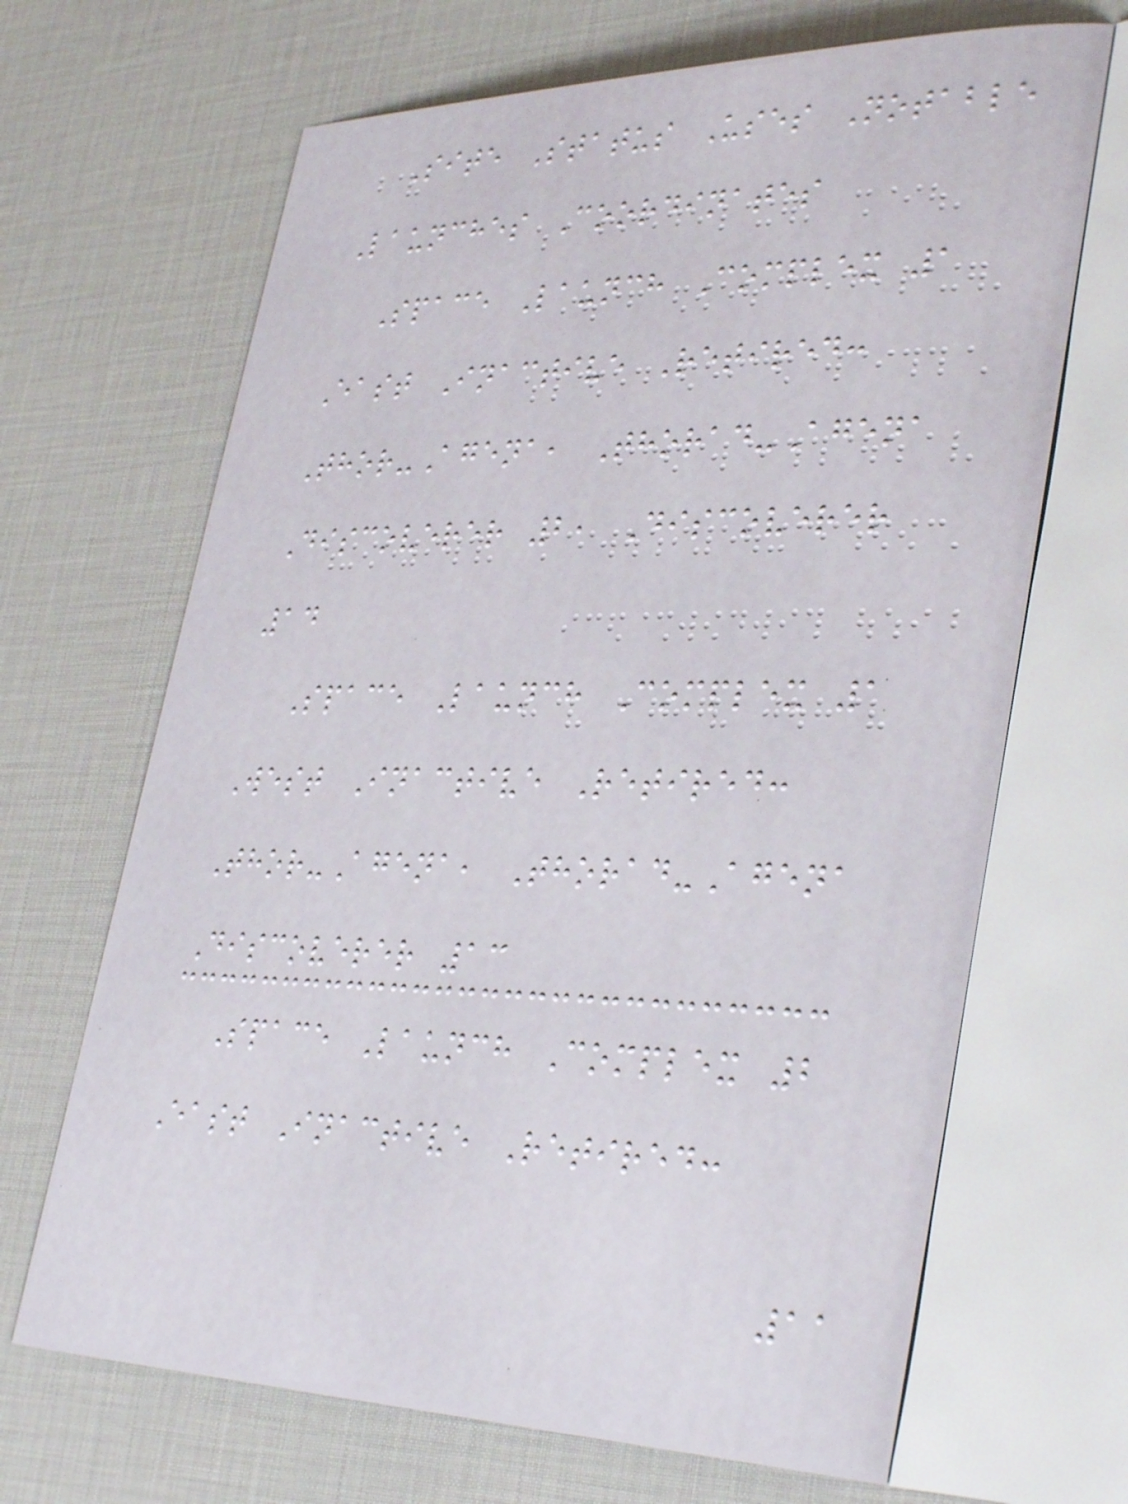Site Status Uses Notable
Launches Coordinates
Space Launch Complex 1
East Inactive Retired:
Thor-Agena, Thorad-Agena
Discoverer 2, Discoverer
14
Space Launch Complex 1
West Inactive Retired:
Thor-Agena, Thorad-Agena
Discoverer 13
Space Launch Complex 2
East Inactive Retired:
11
